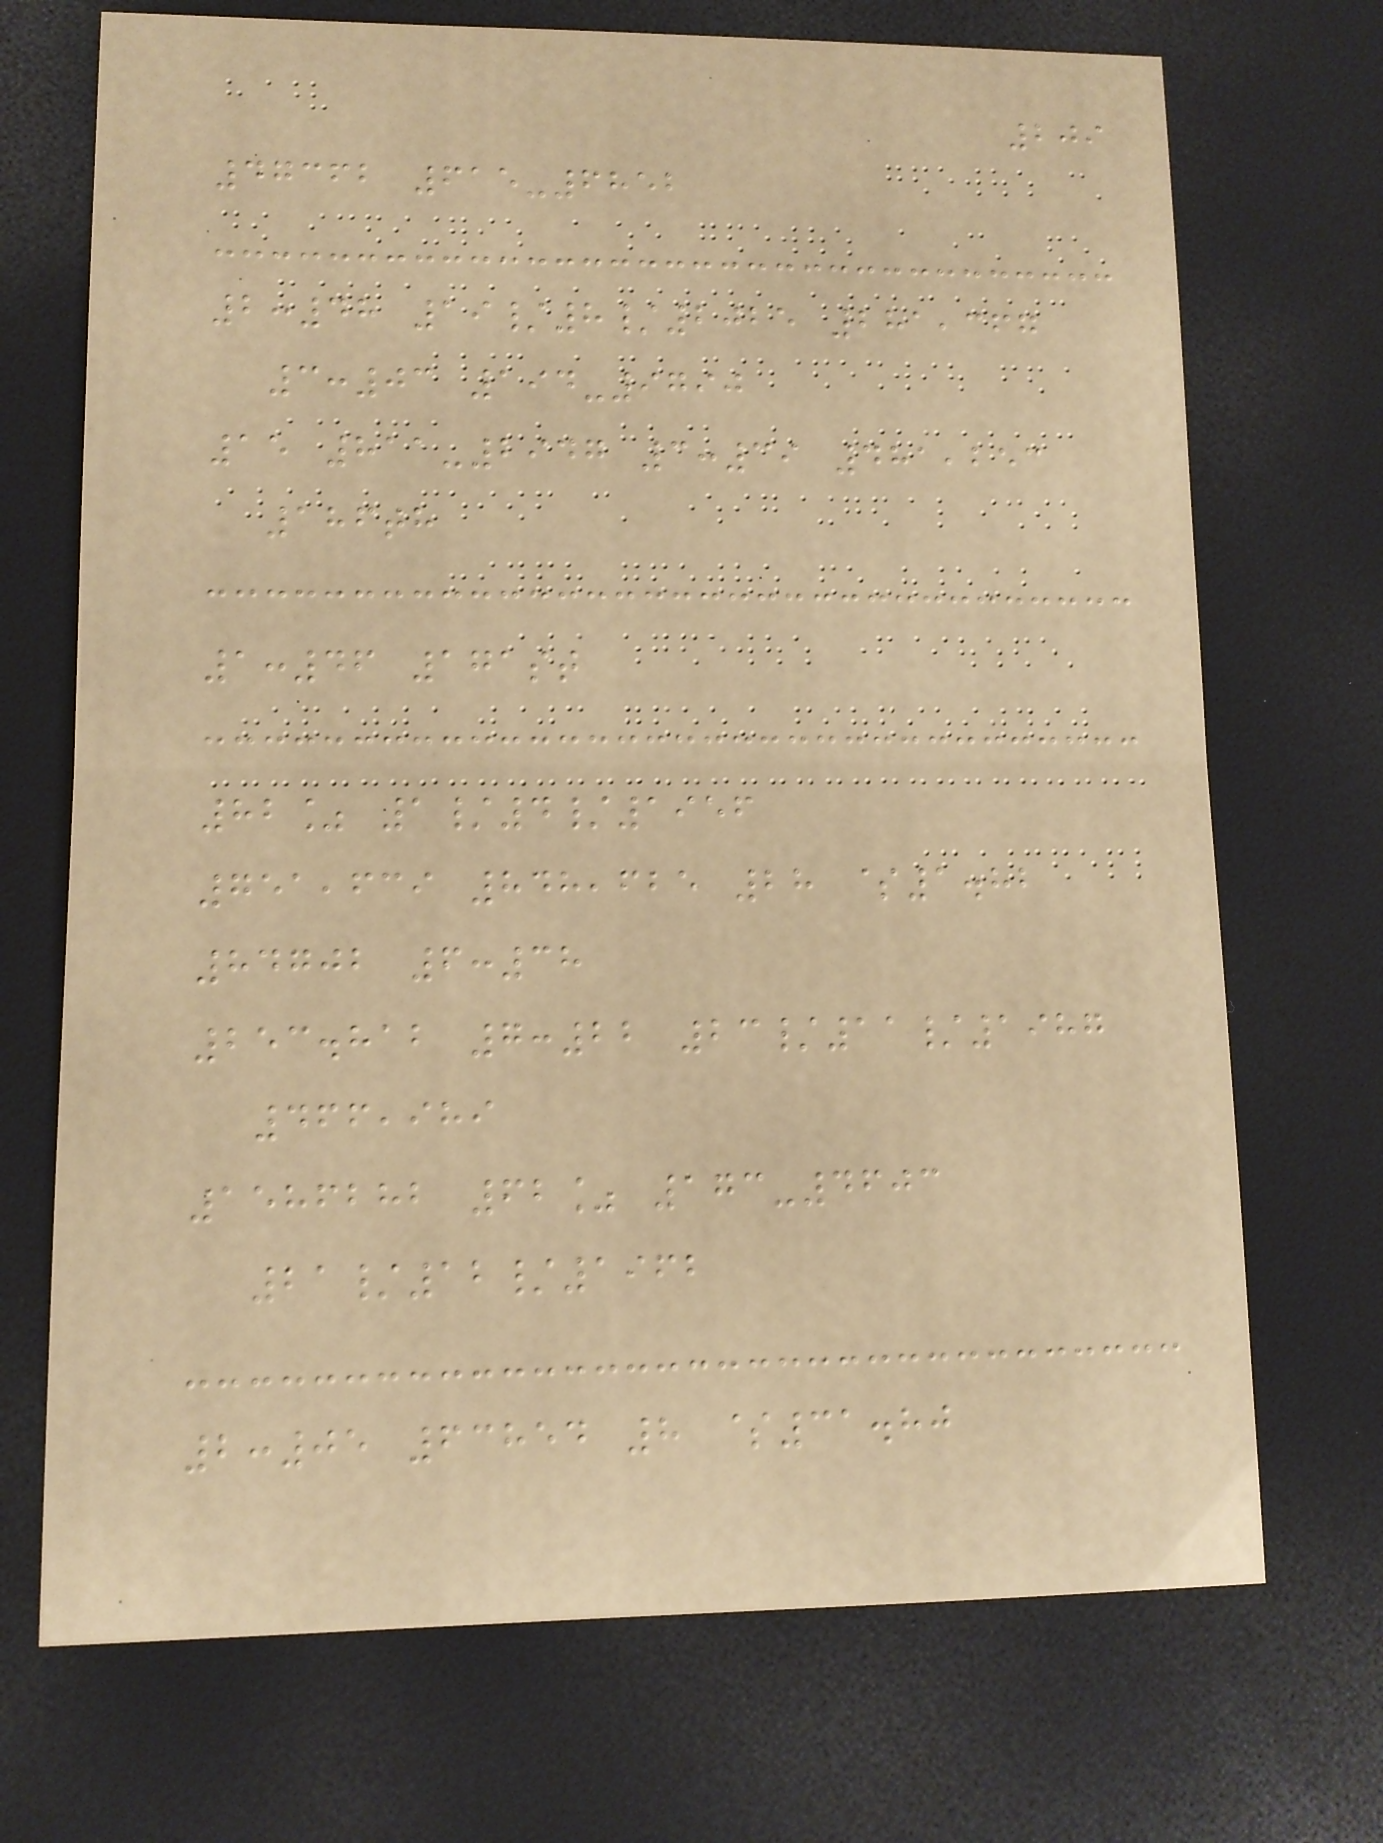209
47362 615-6852
2:48 19/8/2025 281,367
3:03 194-9790
15 811-2947 3:39 481,253
186th
1:46 171st
82% 1/4/1956
751,639 848,625 28 $1.82
84702 6:38
253.812 7:22 23/11/1987
466,989
1586282 62% 173-4603
21/12/1962
2:05 63854 8 $31.80
